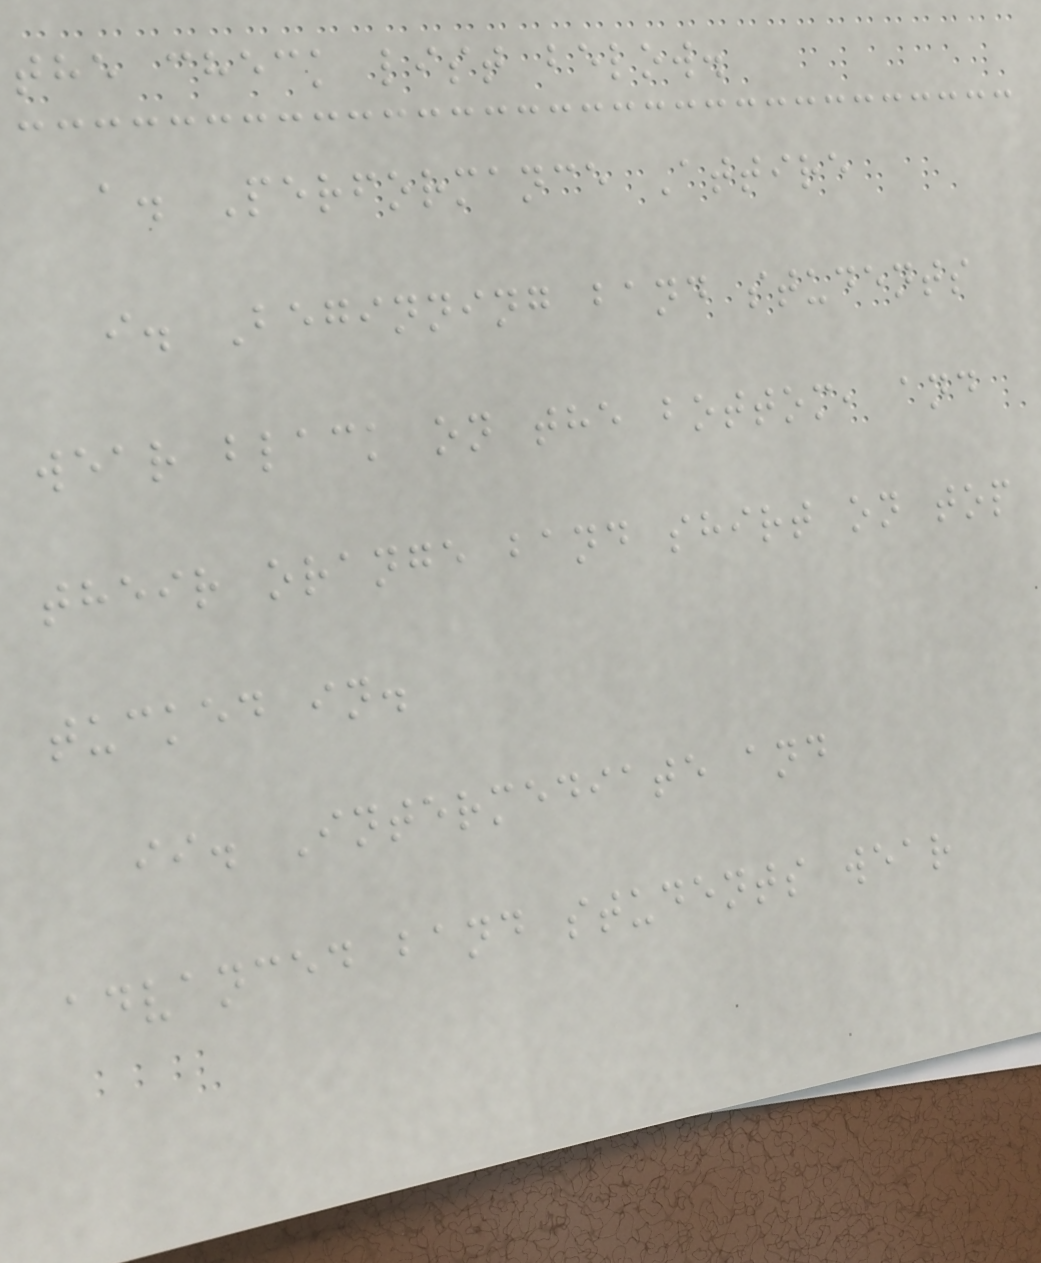the check list below.
a. Performance Attire
i. Beginning band students
wear black on the bottom, and
their orange band shirt on top
tucked in.
ii. Intermediate and
advanced band students wear
